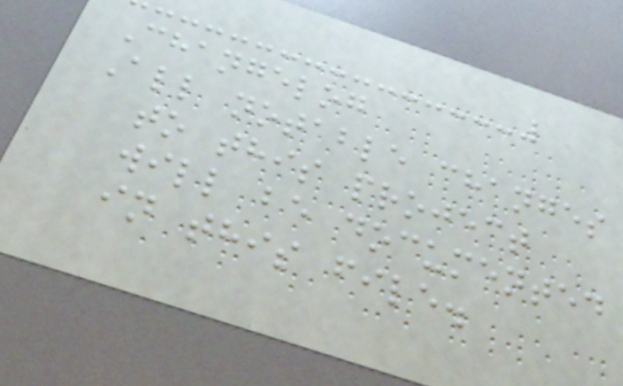Changelog
All notable changes
to this project
will be documented
in this file.
